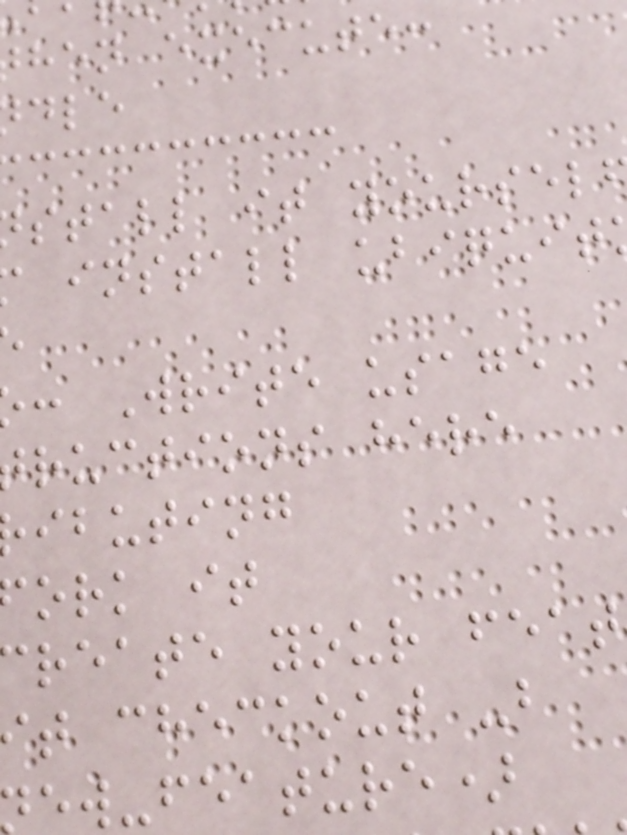hen execute:
stall it yoursel
install ubiquit
: Write usage
ructions here
ibuting
ork it
reate your feat
t checkout -b
ew-feature)
